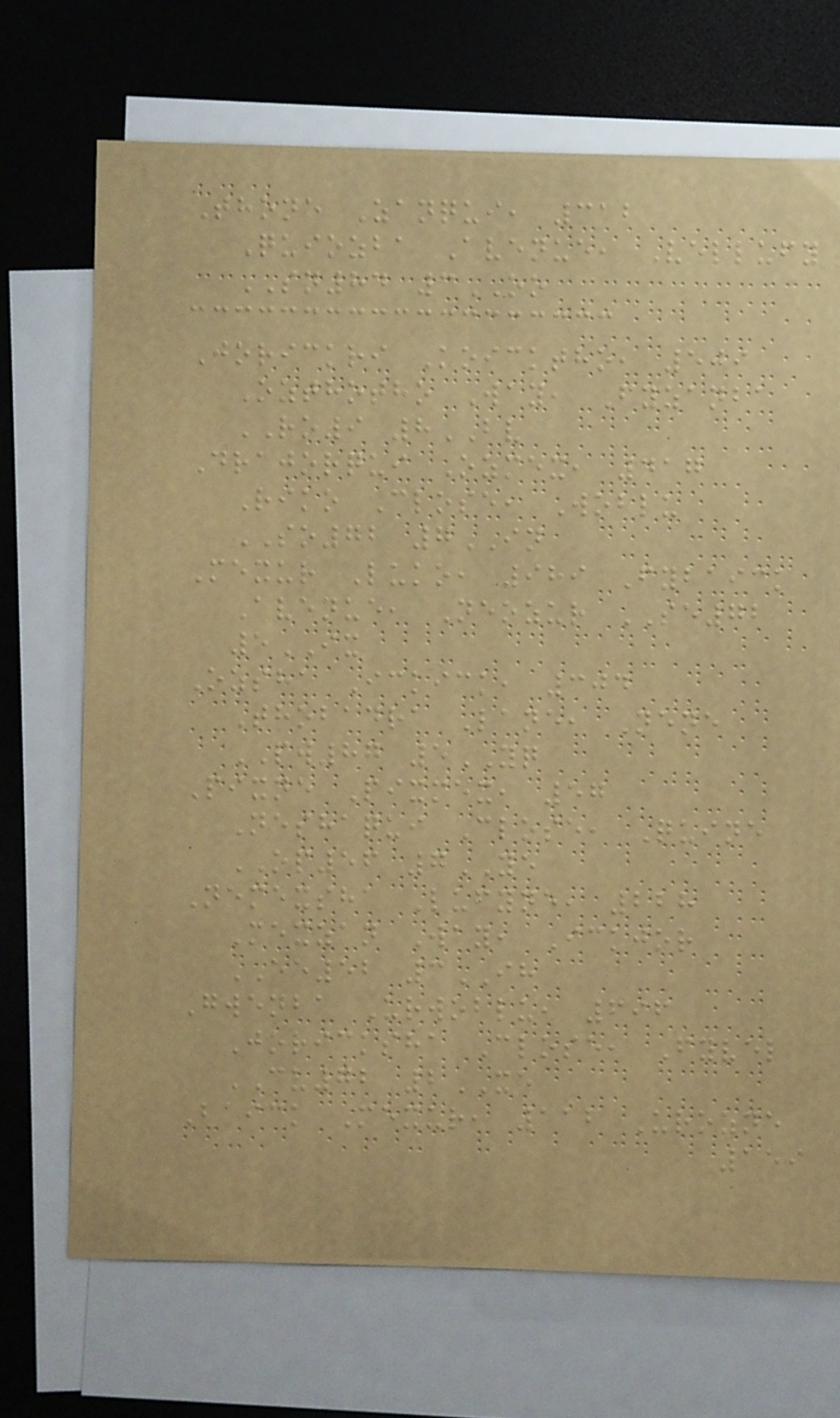Thone Zanqui, 312
Quiozba Avenue, Vellufy
SN84 3OO
Jorickri Koicktho, 509
Ozthotho Way, Fyzanba
RO9 8BV
Drajorqui Ozmex, 417
Riko Close, Woblu
SO72 7IN
Mexur Luko, 989 Fybaick
Avenue, Neozur SE72
5IX
Ozsha Ickick, 304
Thobadra Lane, Nene
PW87 5YQ
Pixne Pixmex, 57
Neshaqui Close, Quine
OP56 7YE
Nemexsha Lufyne, 228
Mexzan Way, Ickjor
EE52 3IH
Gwenba Urwoblu, 696
Joricksha Close, Fyvel
CU72 2XE
Baick Mexur, 112 Urozne
159
